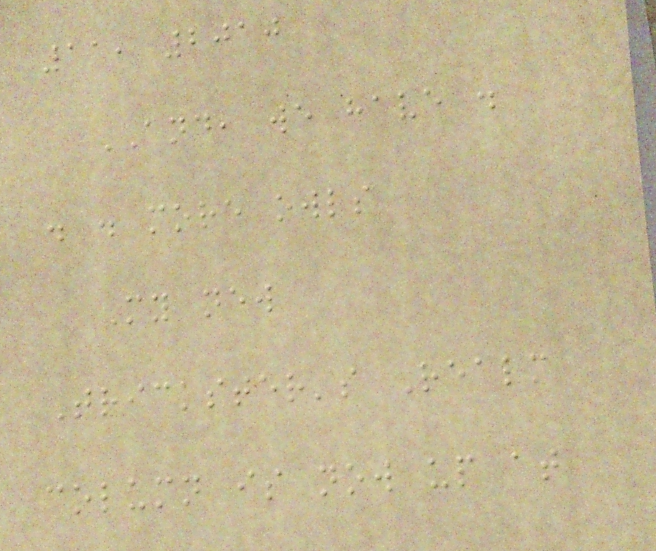11, 2010
AND, we have .
. . more owls
My new
Trickster's Realm
column is now up at
